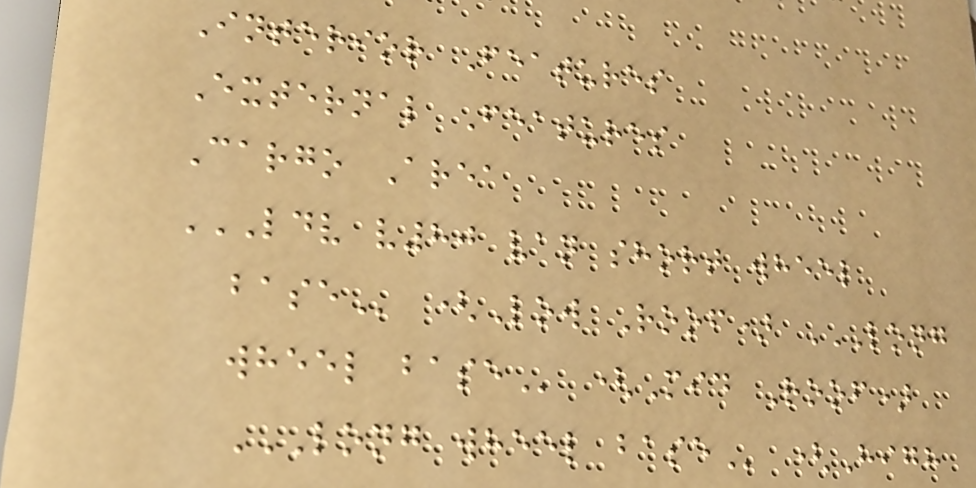Interior Features
External Features
Cargo Area
LDV V80 VAN SHORT WHEEL
BASE (Low Roof) LONG
WHEEL BASE (Mid Roof)
LONG WHEEL BASE (High
